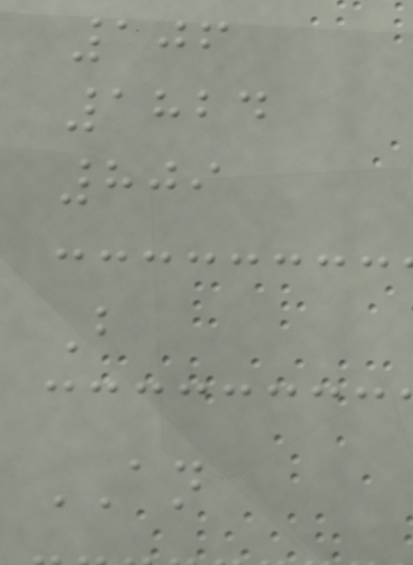106
1824
809
B
AN
